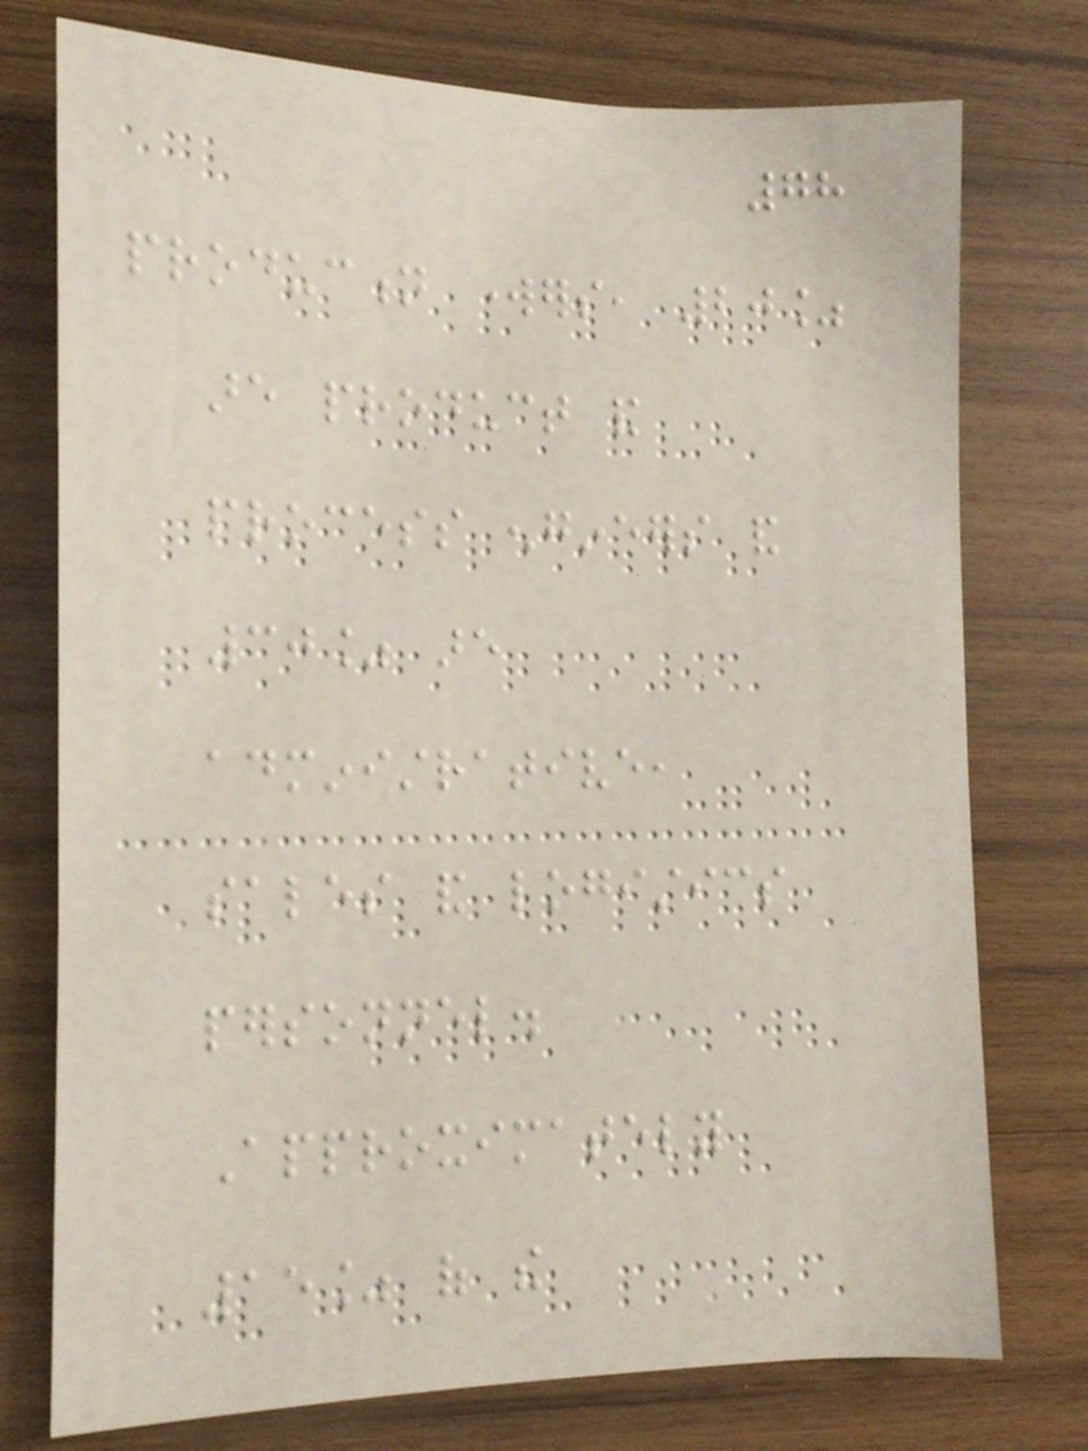78
production workers, 20%
are product and
process engineers and
30% are
administrative,
sales and logistics
personnel.
Approximately
15% of the
